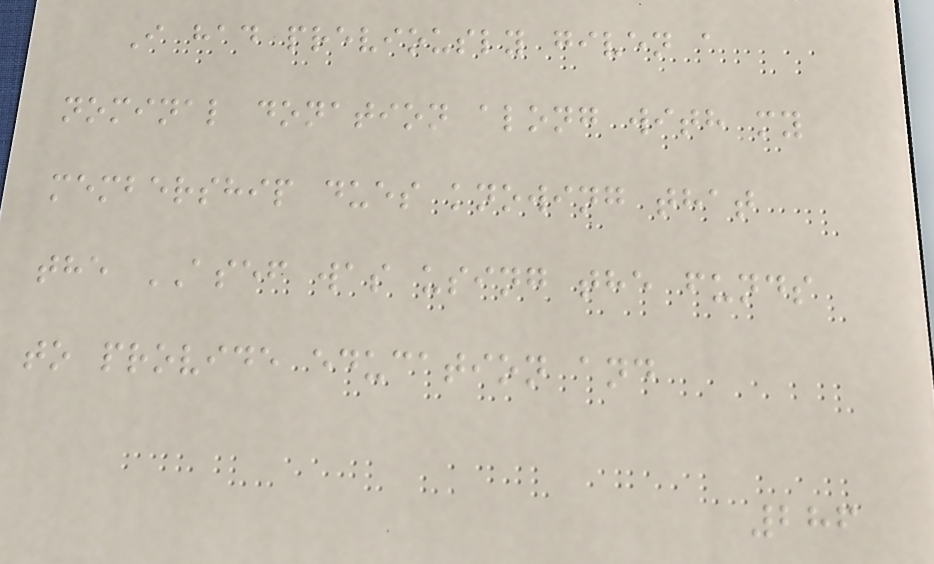I had previously given a
nominal donation along with my
membership dues knowing that
the ASEF was using the funds
to provide education and
286
